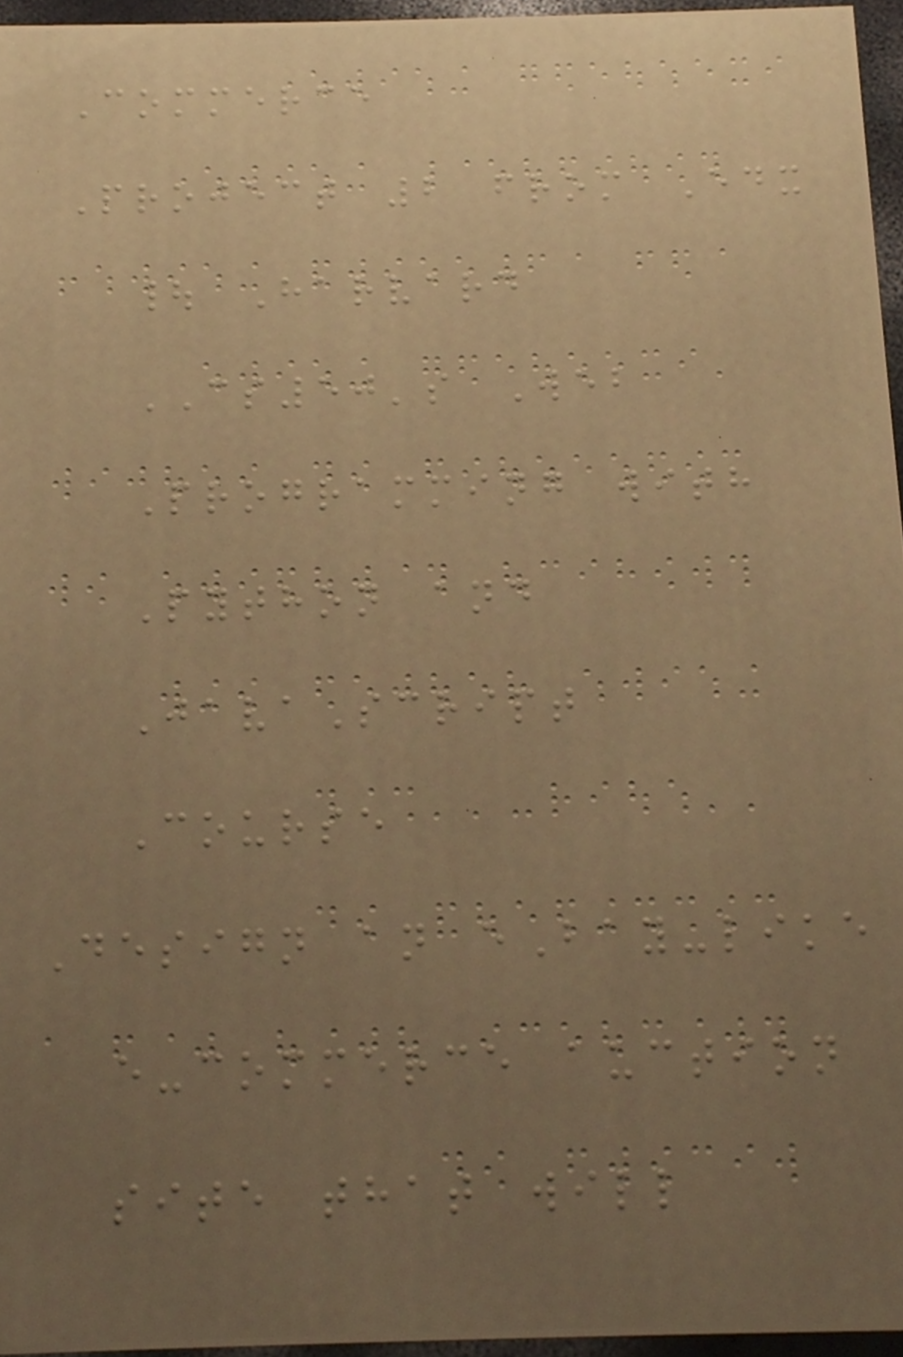Commerce
Project 2 from Edx
| Harvard
CS50's Web
Programming with
Python and
JavaScript
Course
Design an eBay-like
e-commerce auction
site that will
